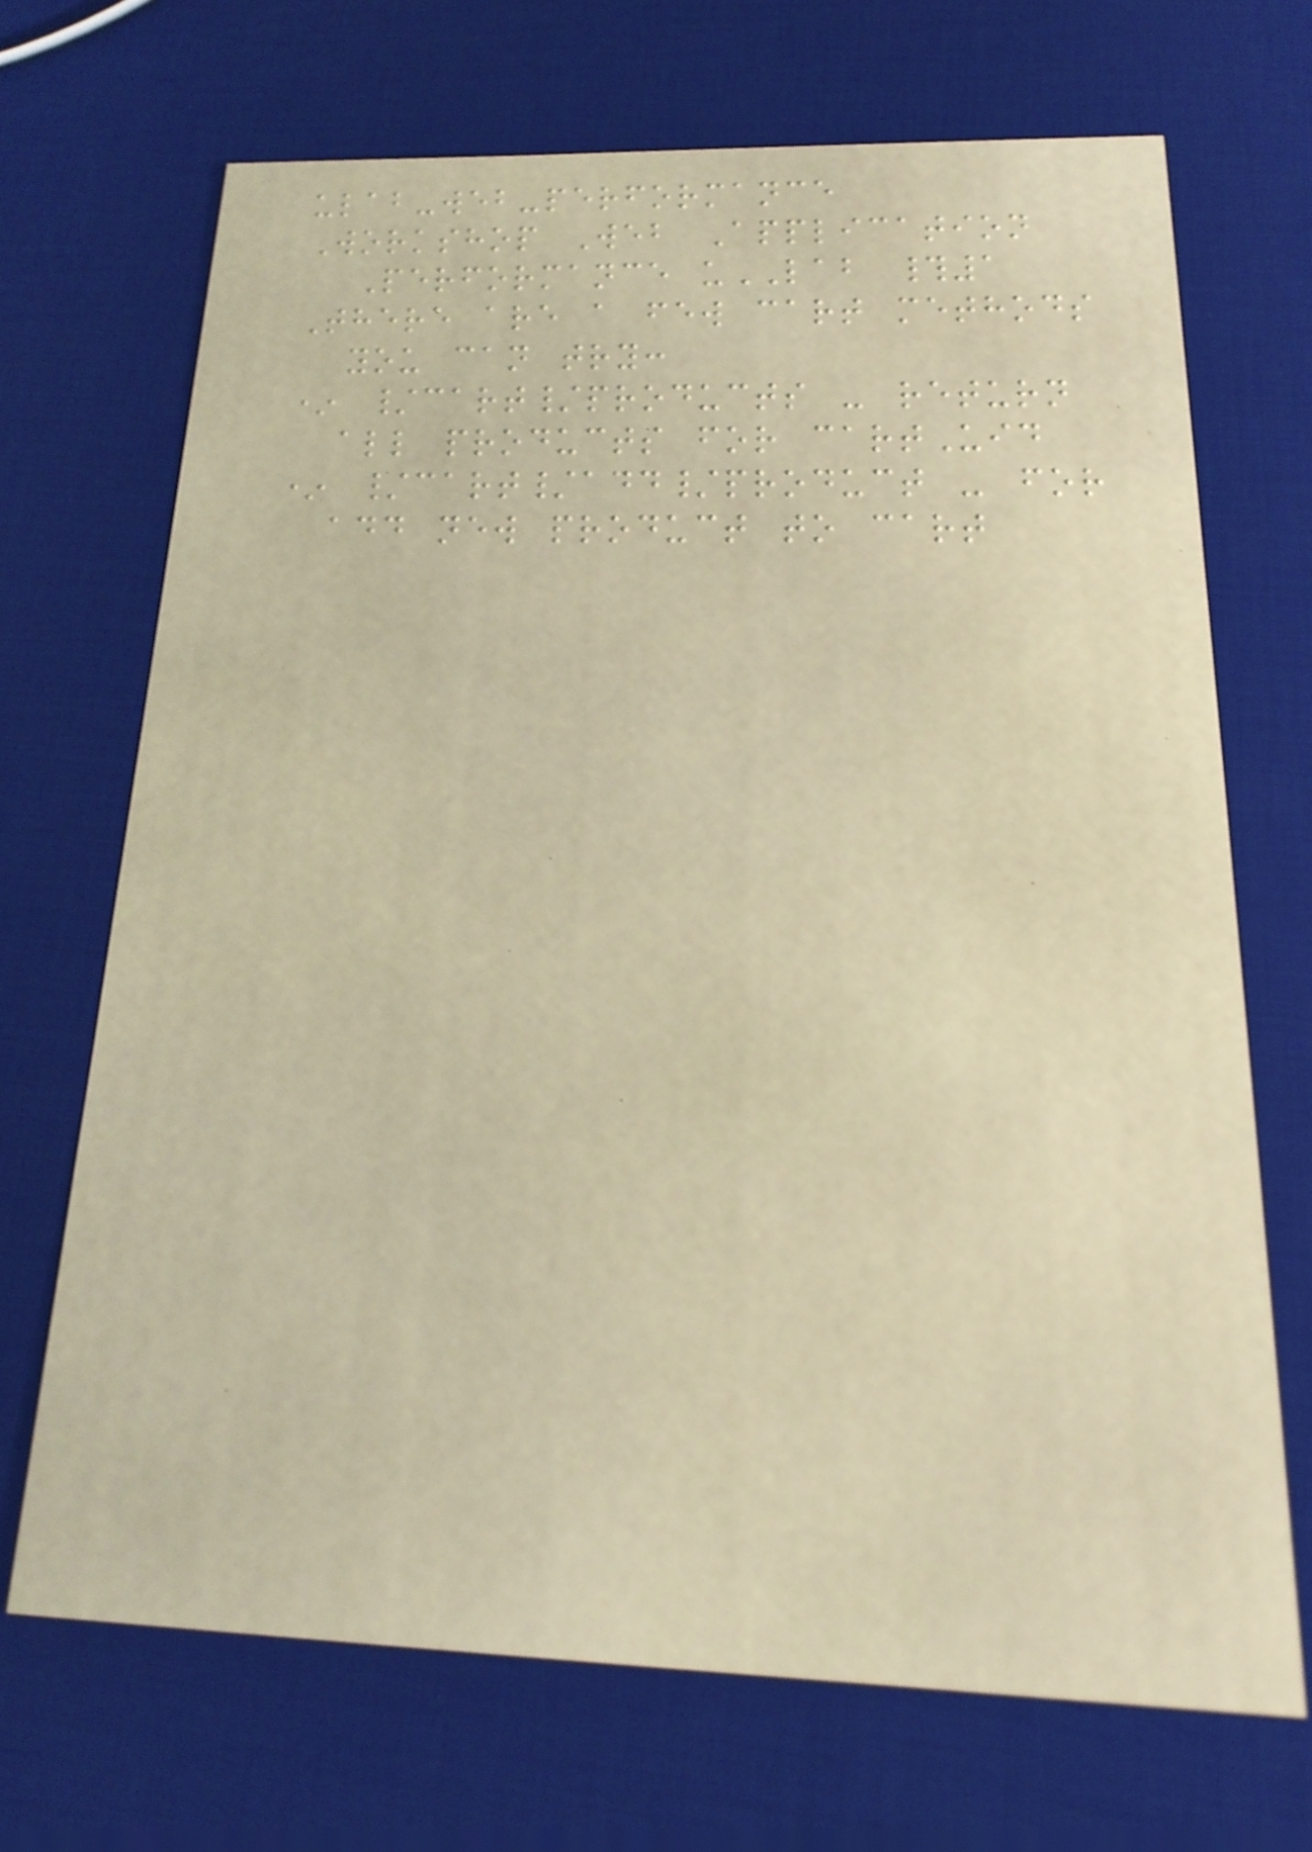ulab-web-performance
Workshop Web Application
Performance uLAB #1
There are a few cart methods
you can try:
* /cart/products - return
all products for cartUid
* /cart/add/product - for
add new product to cart
